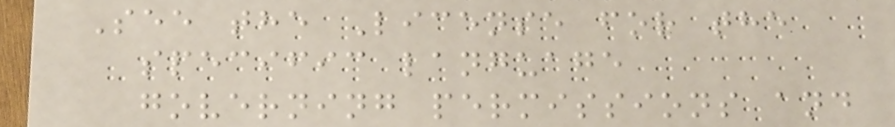See the License for the
specific language
governing permissions and
